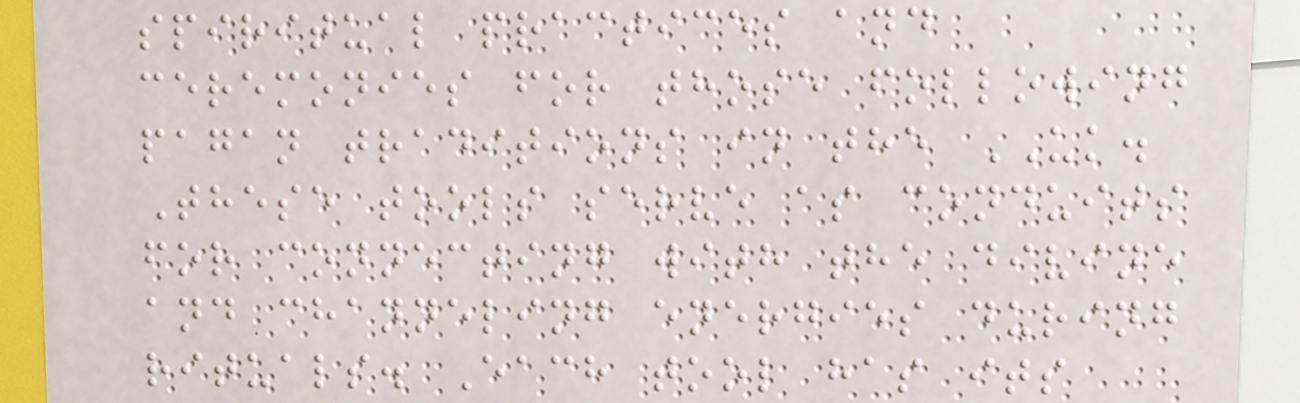spiritual practices and
ceremonies for those following
pagan traditions in the UK.
These tools serve as conduits
for connecting with the divine
and channeling energies during
rituals. Each tool has its
